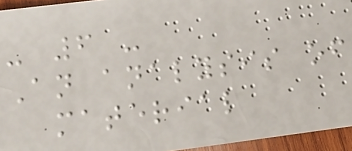- 6 -
An analysis of
material
